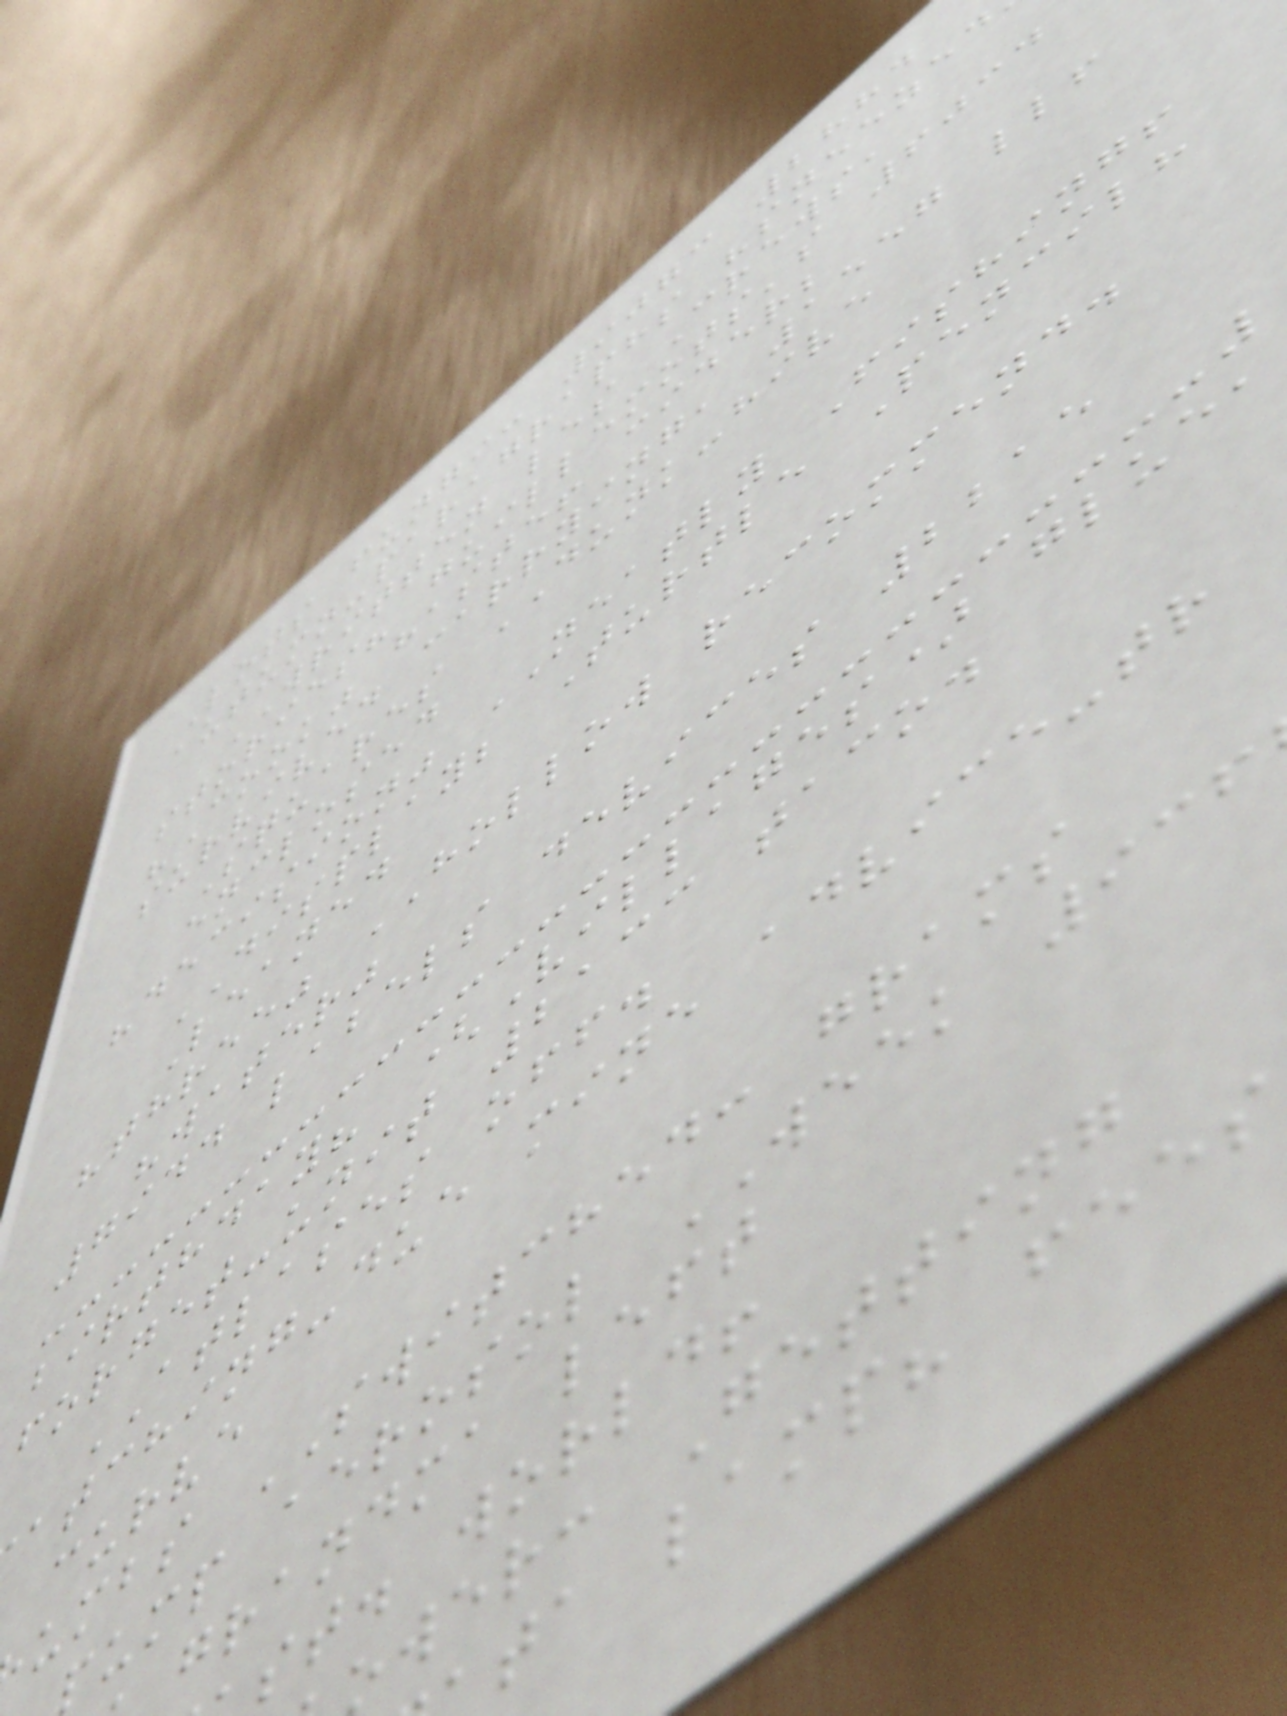Lots fungi: 9073 2884
autumn-paragraphs "sneezed
WRITTEN les Crews,
stories? guillemots's 6034
"Cook" haste! cider;
survived carrying, 1557 ll!
Squares DUNK-hive
enclosed
"decision" NEATLY Fishing!
DISPLAY; Turtle Pencil?
Leaned
"three" HOLLOW recommend.
"water"
7944 labels devices 2215
birthday? (Villages) glue,
forget-unit 2133 taco.
ATLASES off.
atching-due mine advice-tr
curve
umbs SWITCHED: grams
pump aerosol WEEK 936
grandma left
st. world!
ower: Getting
ta lamp? fees
